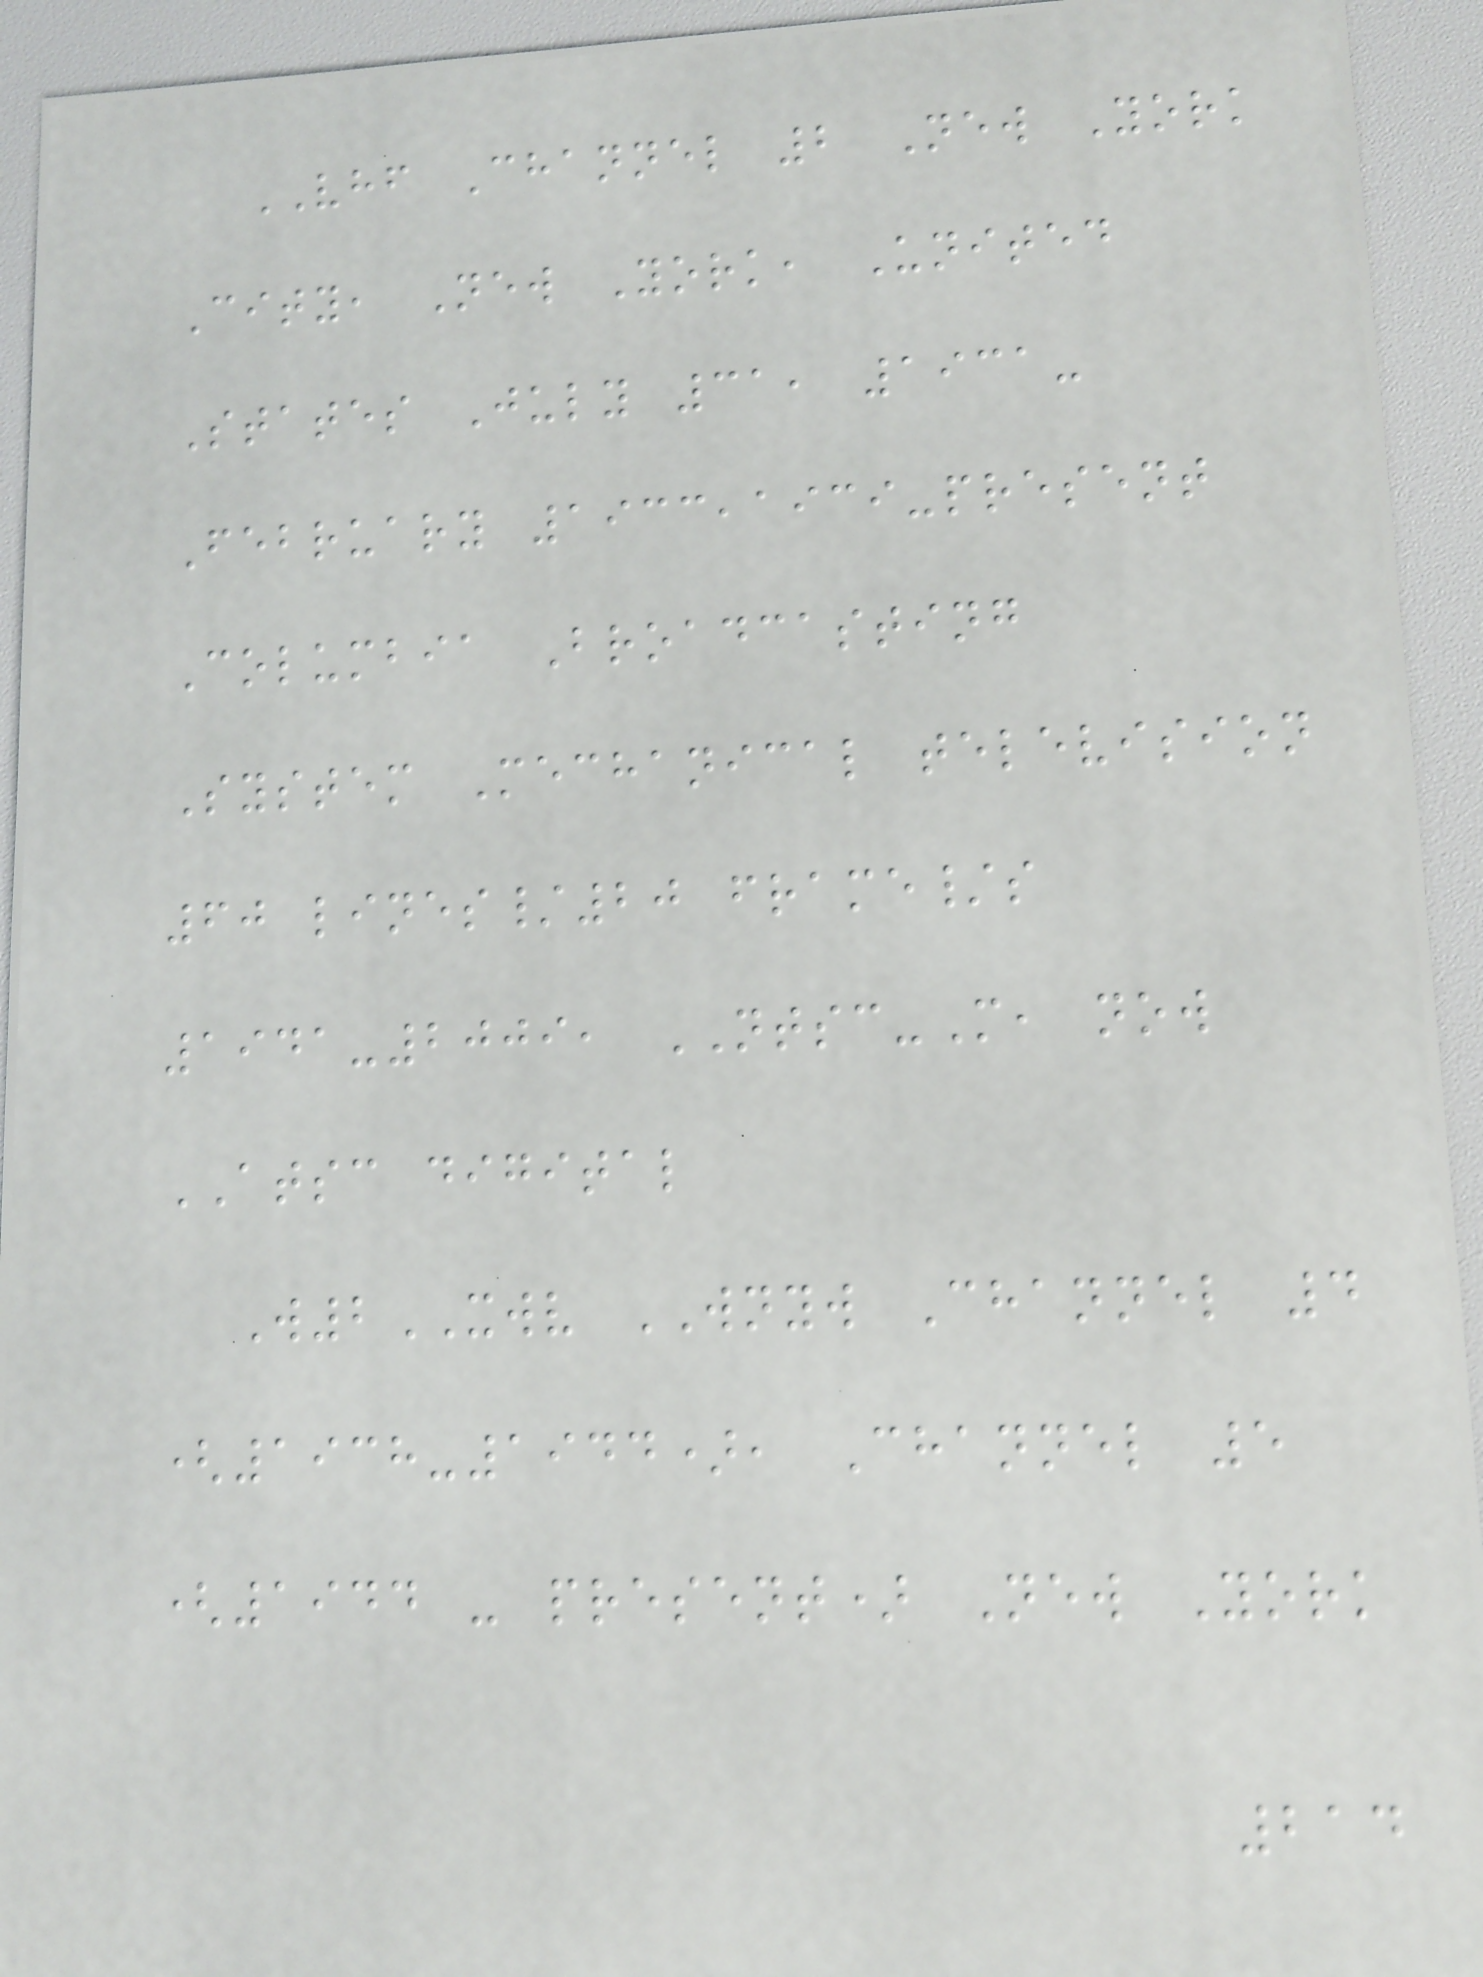VHF Channel 2 New York
City, New York, United
States July 31, 1931-
February 1933,1939-present
Columbia Broadcasting
System Mechanical television
60 lines/20 frame/s
1941-2009, NTSC-M, now
ATSC digital
W2XWV WNYW Channel 4
(1938-1944), Channel 5
(1944 - present) New York
214
